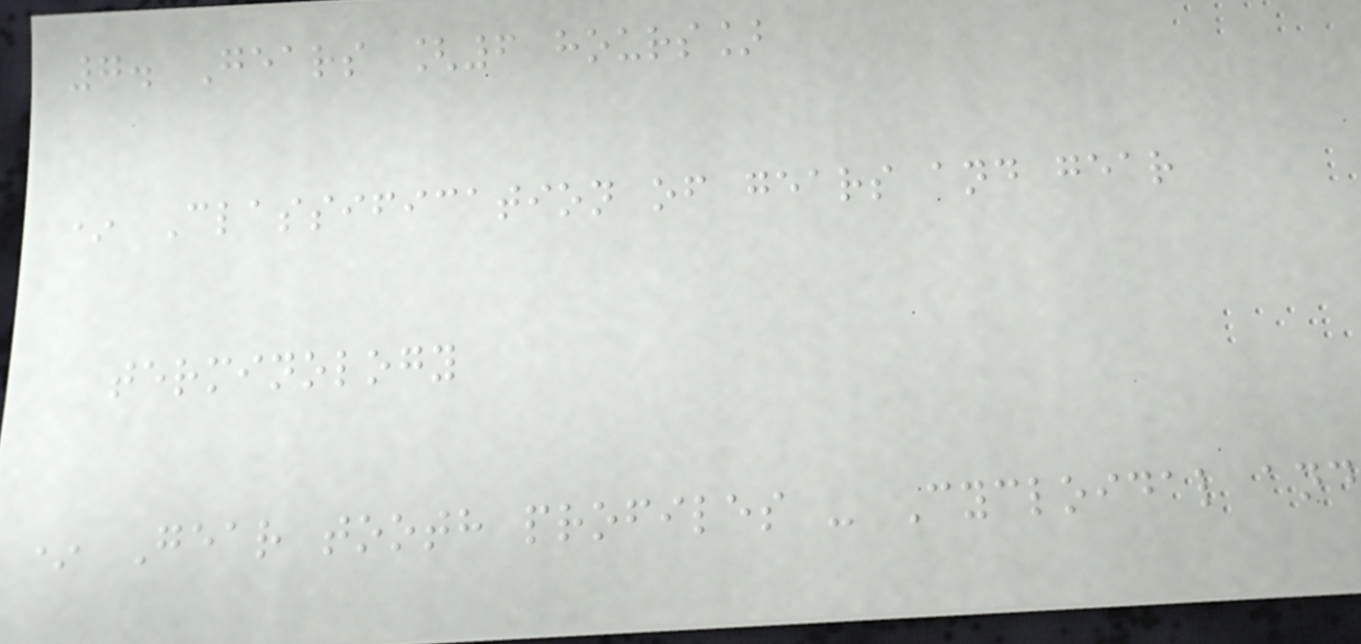7. Gears [6 hours]
* Classification of gears and gear
terminology
* Gear tooth profiles - Cycloidal and
